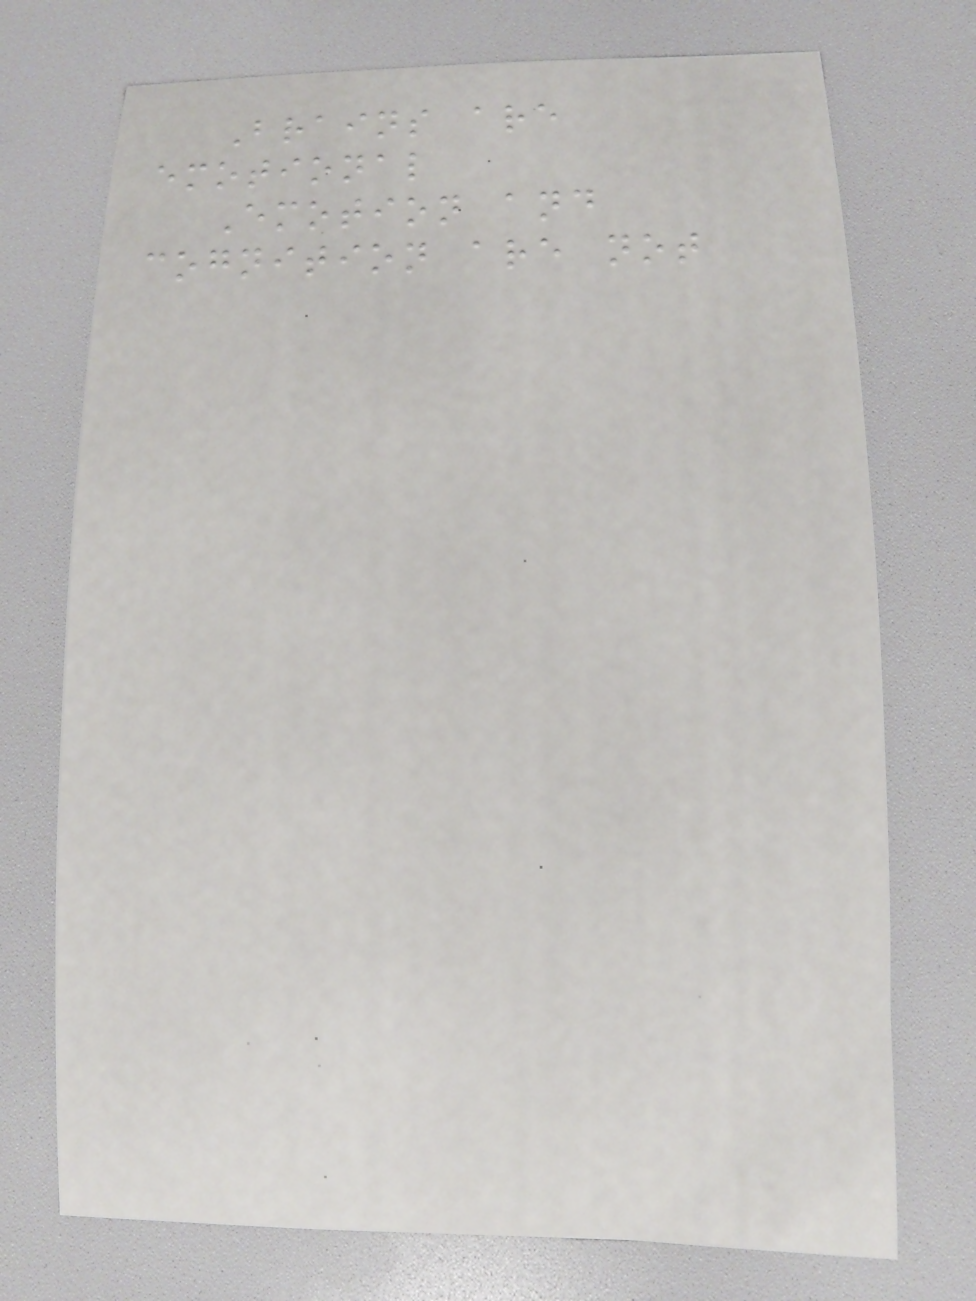Brains are
emotional
Emotion and
cognition are not
